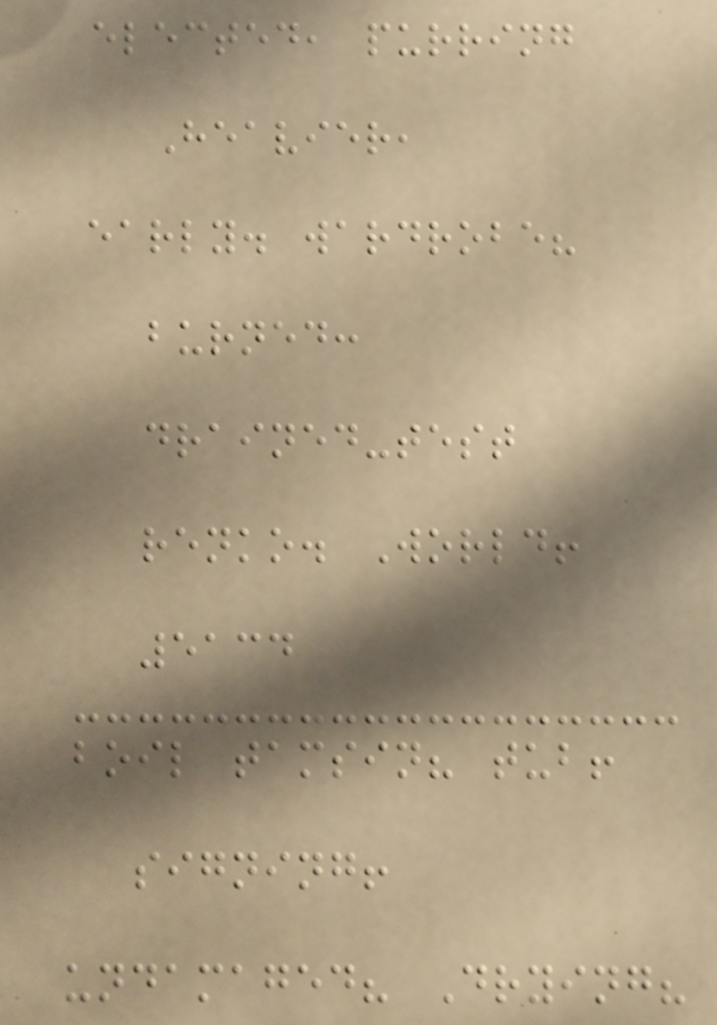elected, purring
Heavier,
early. wardrobe?
burned:
drained-test
renko. World!
5134
boil tamsin? tub!
signing!
undamaged? Drying?
